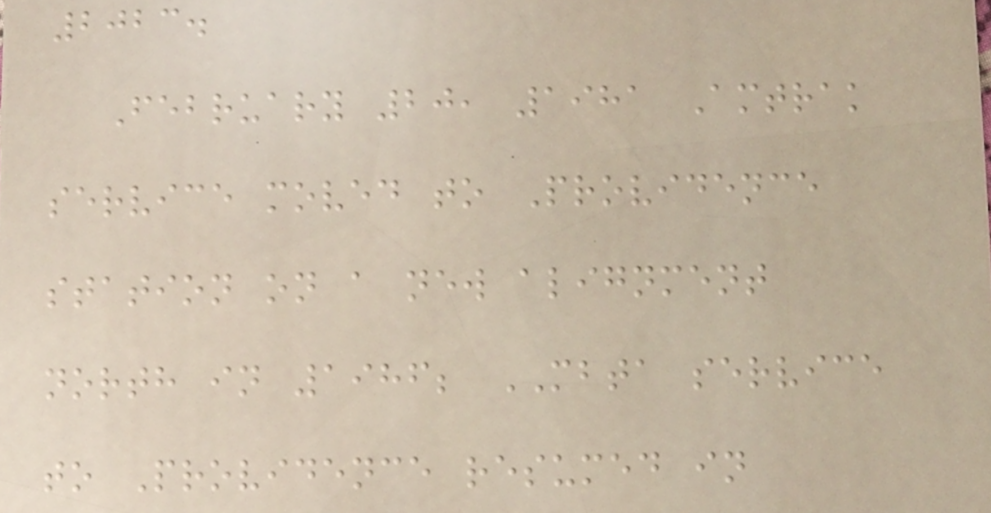2023.
February 20, 1981 Amtrak
service moved to Providence
station on a new alignment
north in 1986; MBTA service
to Providence resumed in
